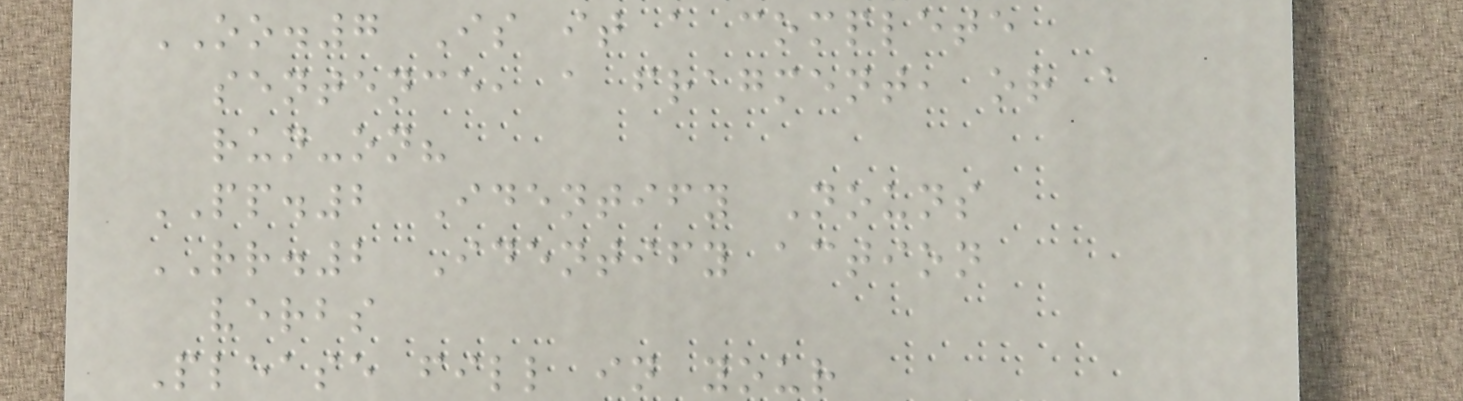OO.7 Is it a complete
sentence, a fragment, or a
run-on?
PP.2 Identify Nouns
RR.2 Identify action
verbs
Please fill in your
